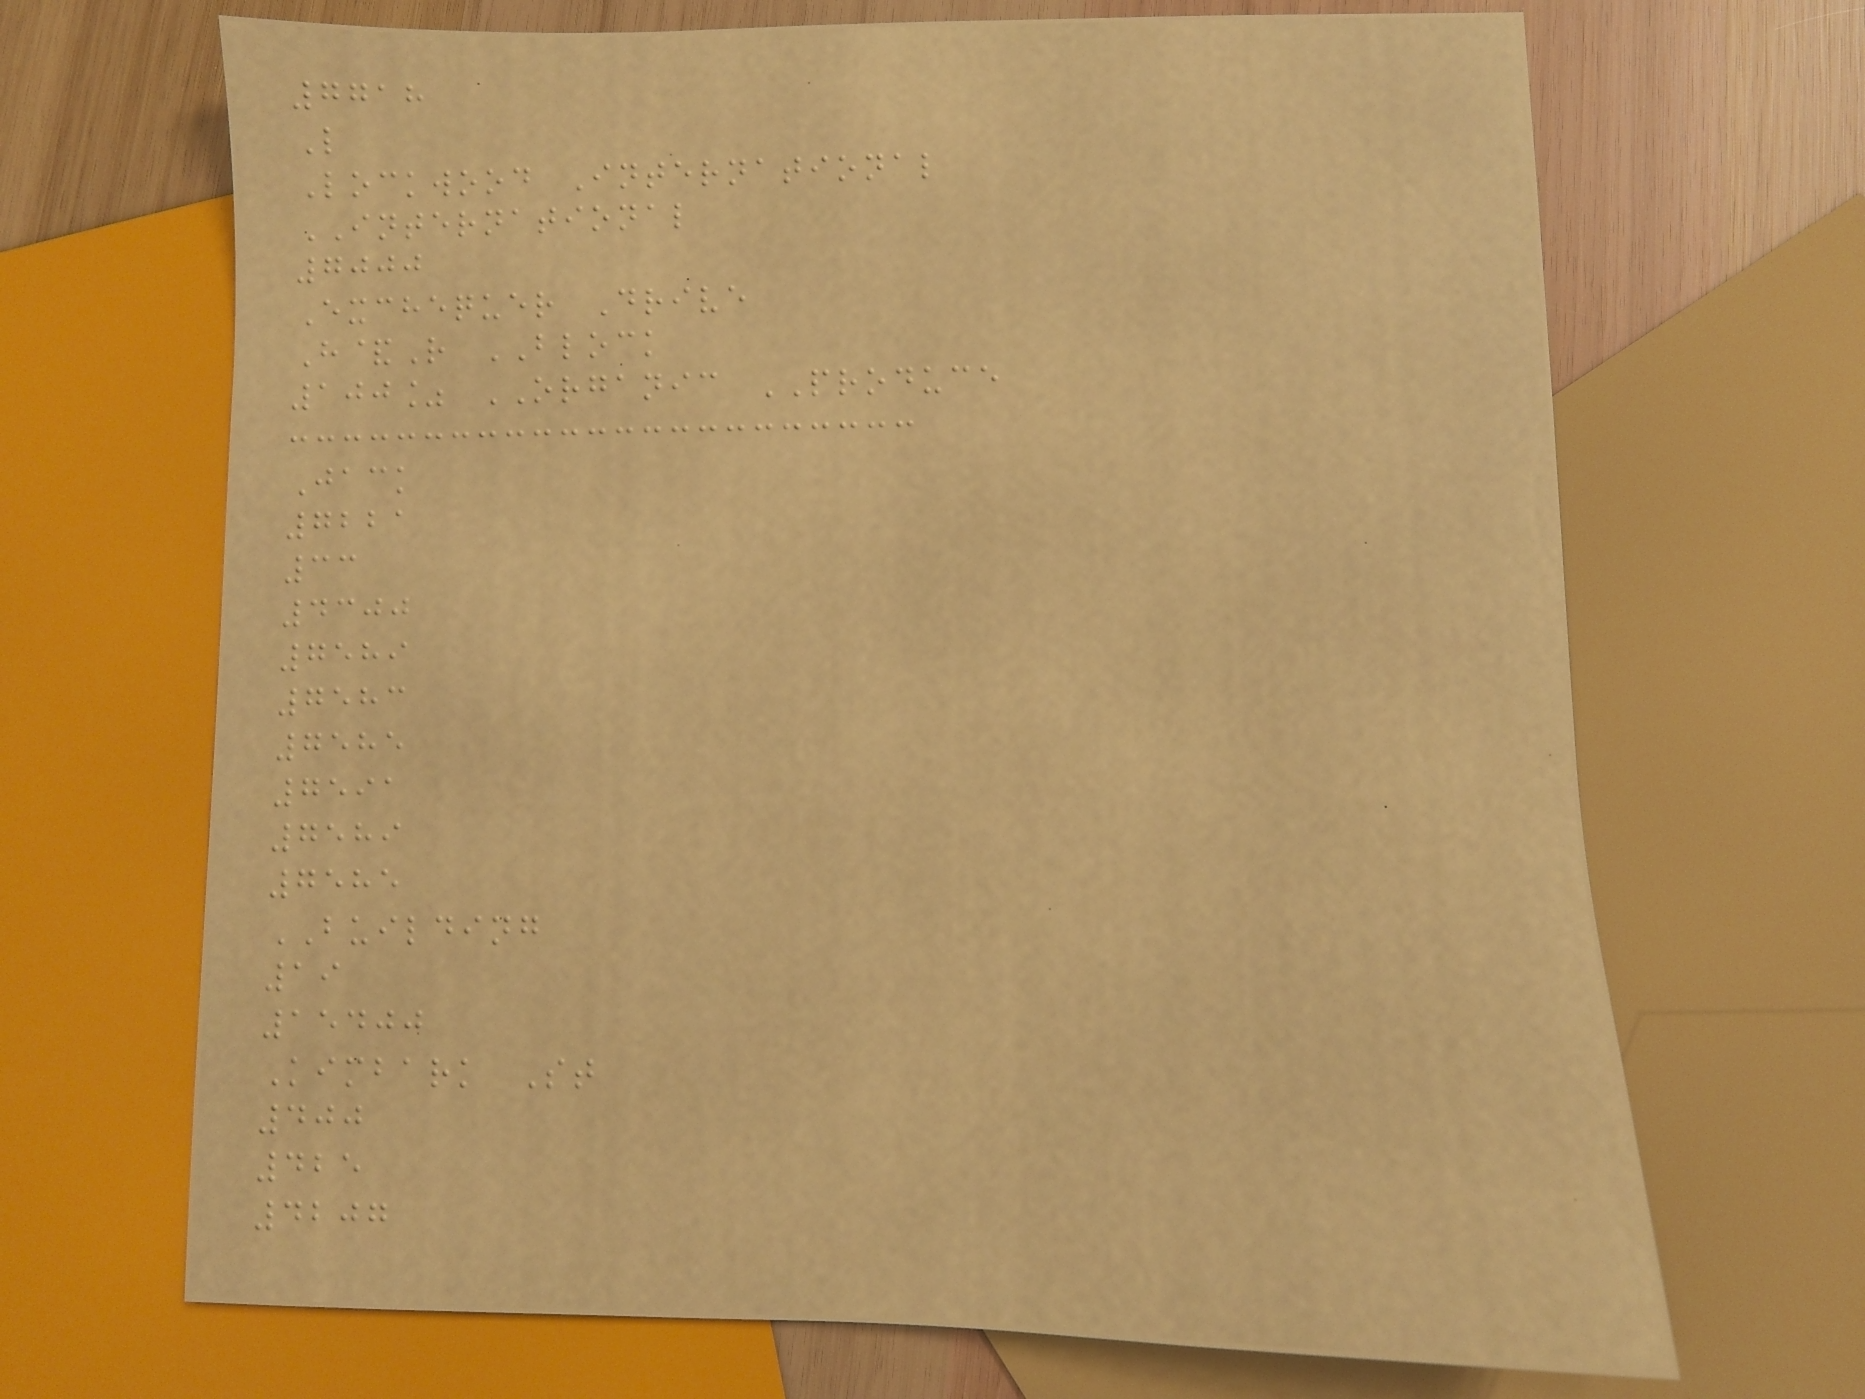7718
L
Lockwood International
INTERNATIONAL
7000
Exchequer Drive
H&R BLOCK
100% ORGANIC PRODUCE
Jack
7221
33
4300
7589
7583
7585
7591
7589
7585
BUILDING
19
15400
Kimbark St
400
425
4207
